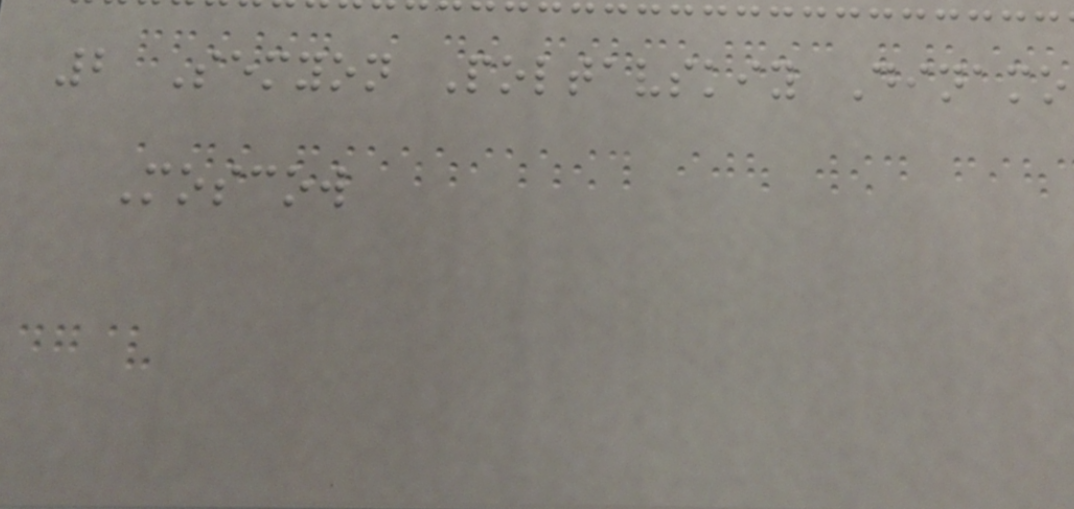2 Semyon Poltavskiy Dinamo
Moscow
